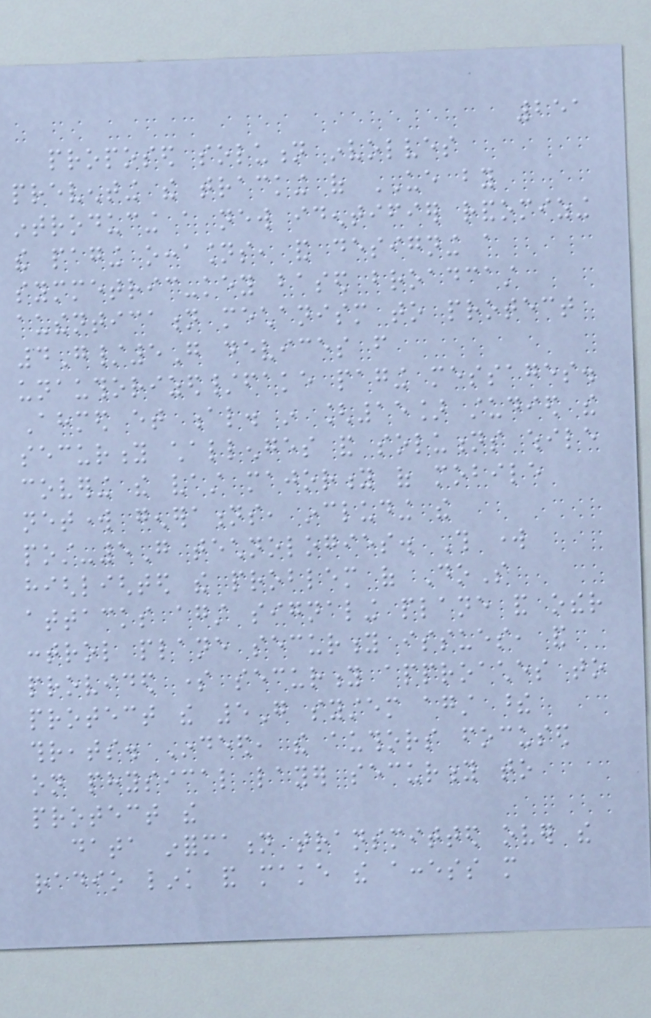251
proposed solution involves
preventing the tracking of UE by
introducing a new identifier randomizing
the paging occasions, and designing a
symmetric-key based broadcast
authentication mechanism to protect
4G/5G devices from
unauthorized/fake paging messages.
Ahmed et al. in [15] studied the
security challenges and solutions while
covering the vast majority of mobile
network generations, including the
post-5G technologies. This work
highlighted the problem of DoS
attacks against signaling plane and other
control plane security issues, and
provided some security approaches to
protect the 5G system against these
threats. Indeed, the authors focused
on physical layer security to
protect the
data information transmitted over the
radio link and make the access more
